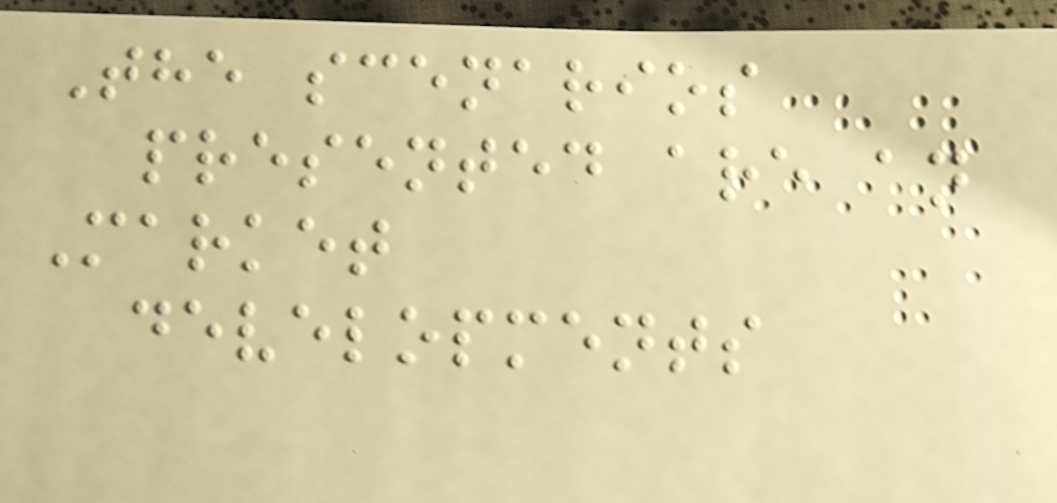The scenarios
presented are an
Market
developments
